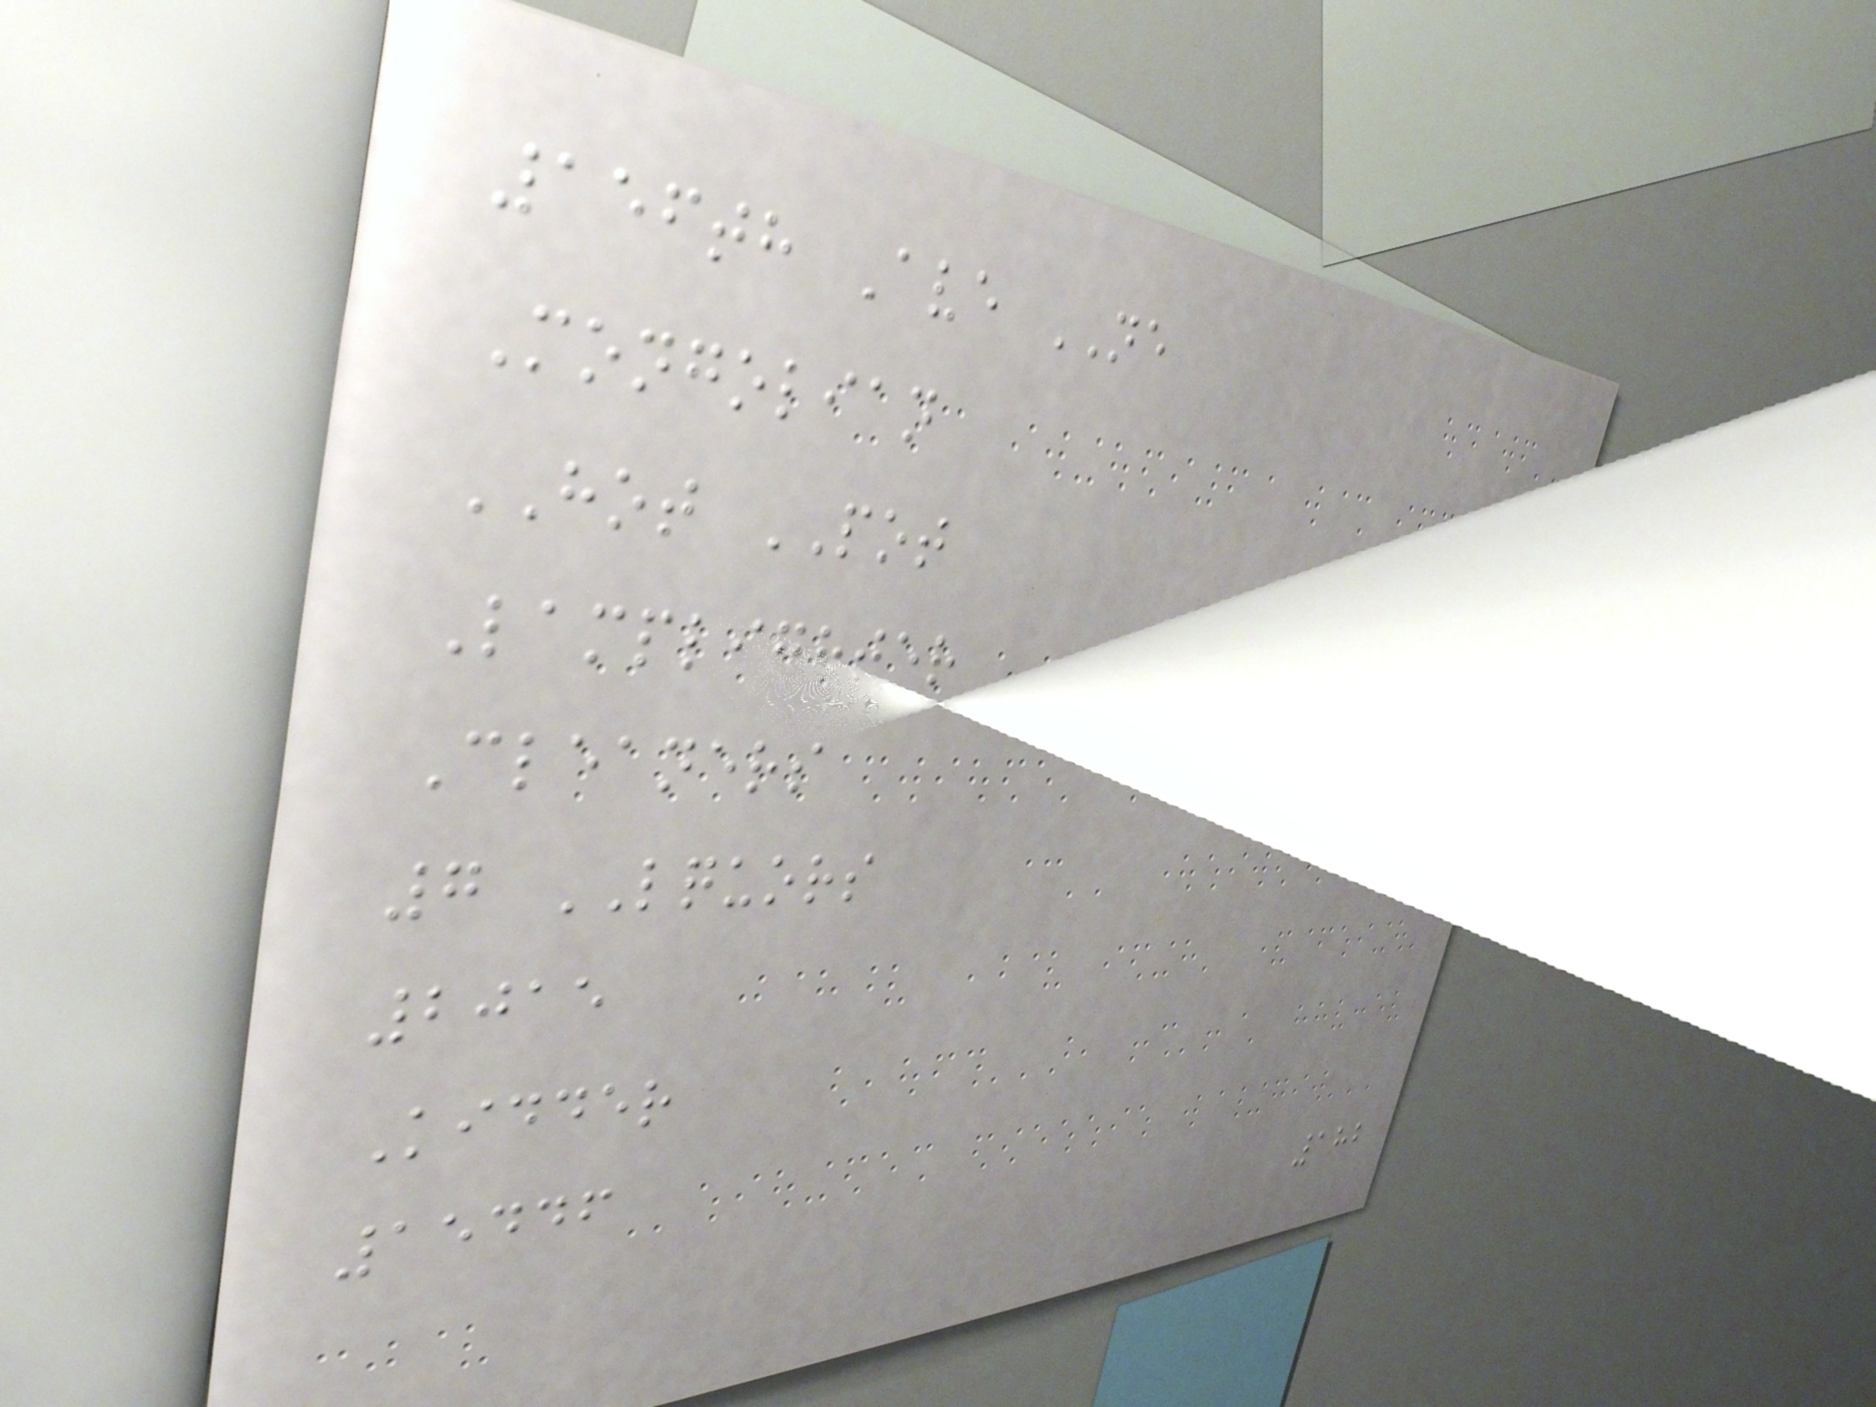156th Ave NE
Mongolian
HOT POT
Lamplighter
Cleaners
7 LQUORS
2015
Kidder
15446
182
